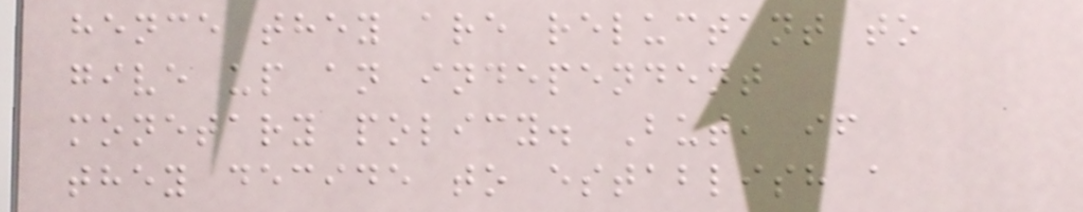hence they are reluctant to
give up an independent
monetary policy. But, if
they decide to establish a
